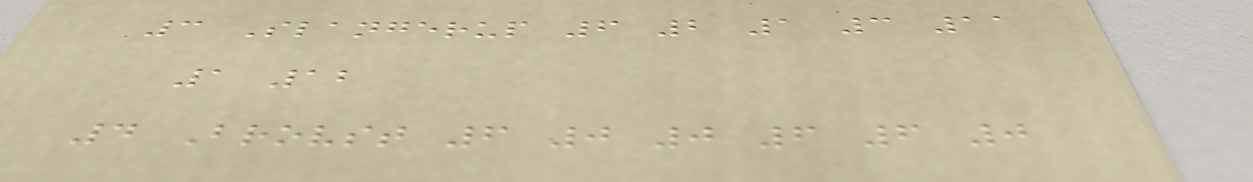3 Slangerup 6 2 1 3 11
1 12
4 Brovst 6 0 0 6 6 0
